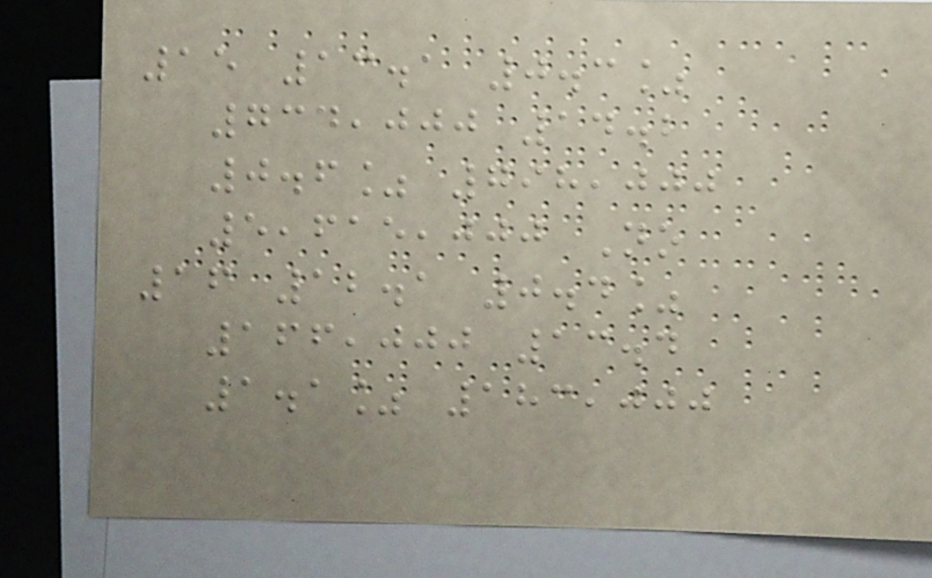15 13.1 0.3%
734,000 14.2
0.6% 798,000
5,615,000 No
16 12.1 0.4%
166,000 13.4
1.1% 183,000
